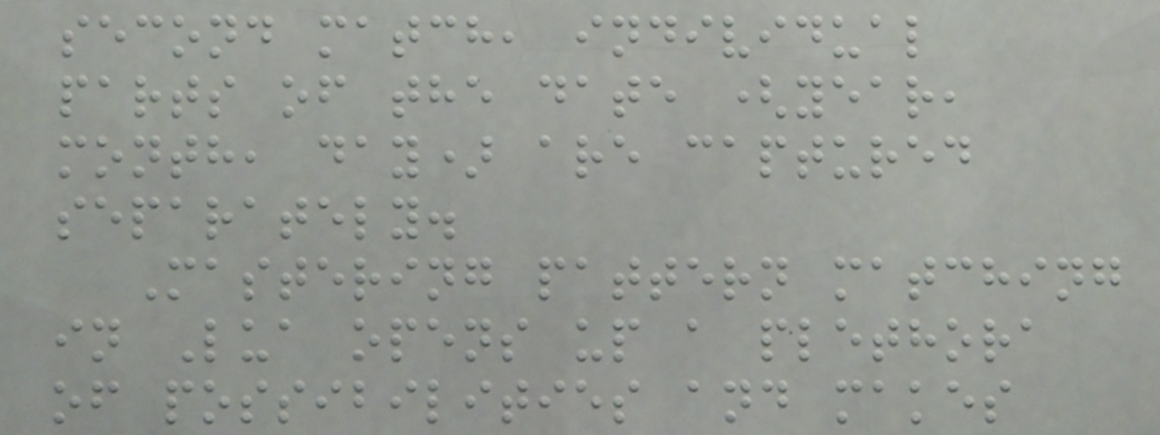second match, individual
parts of the date (year,
month, day) are captured
separately.
Mastering pattern matching
in Lua opens up a plethora
of possibilities and makes
